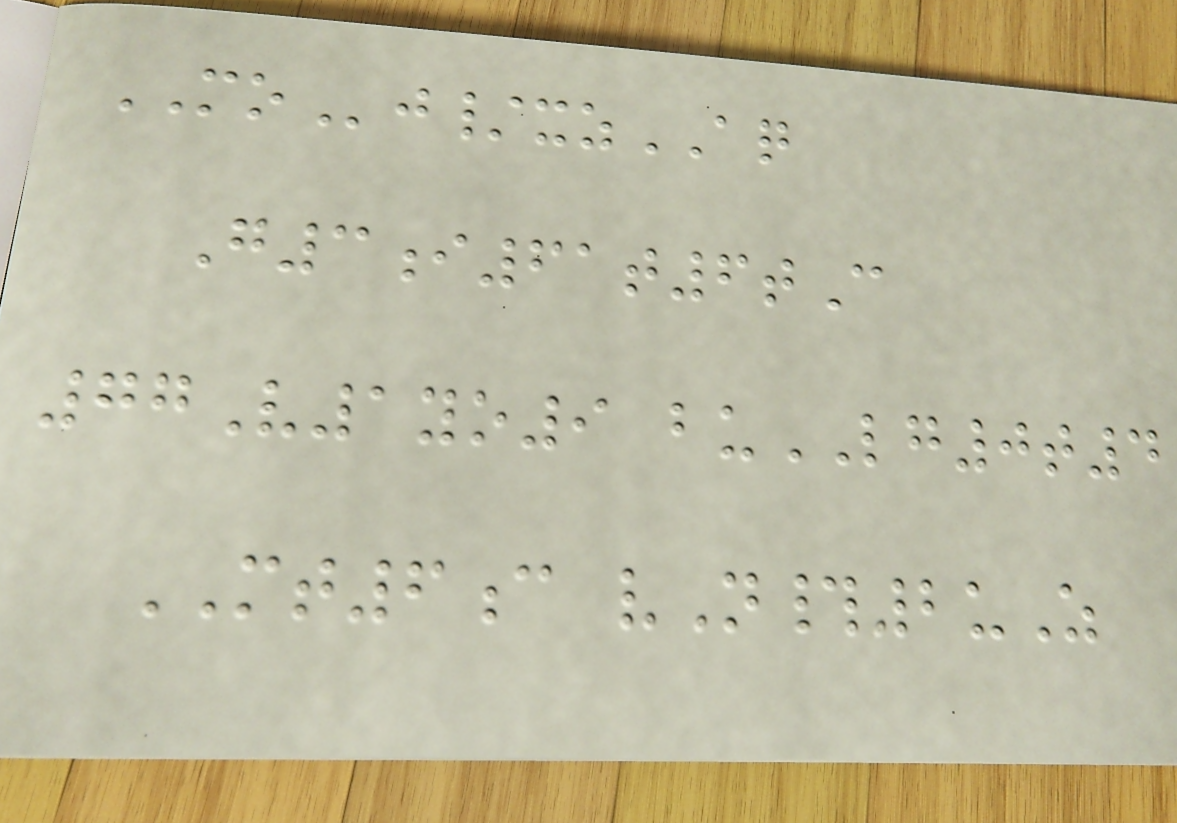MOj/xzAQ
G3i61t6tC
77V1yo9 buLG0t4
MT6c vN#2uZ
